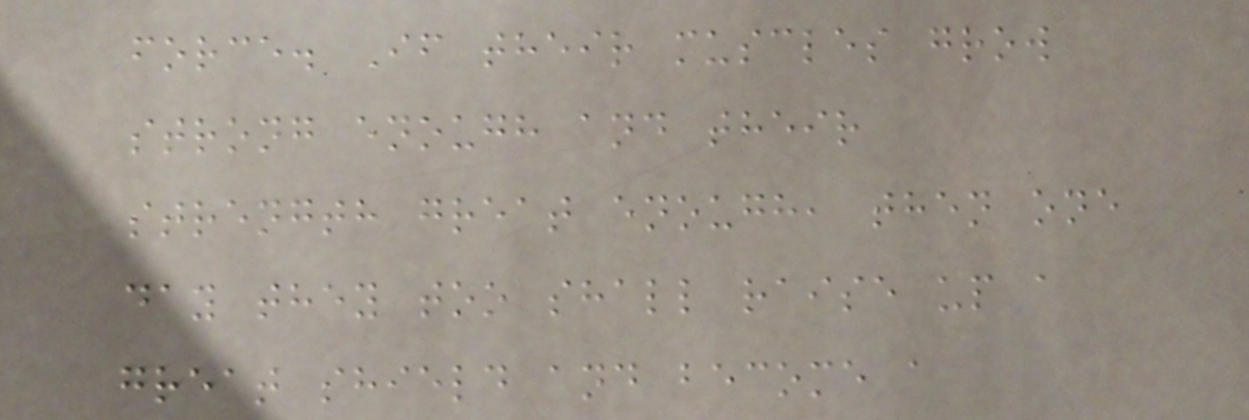force. If their muscles grow
strong enough and their
strength great enough, then one
day they too shall raise up a
great shield and become a
